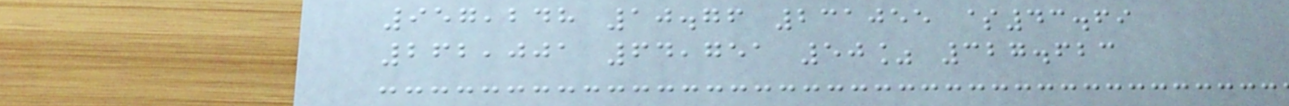957,248 10.76 231055 $43.69
262,001 64,751 50% 327.623
